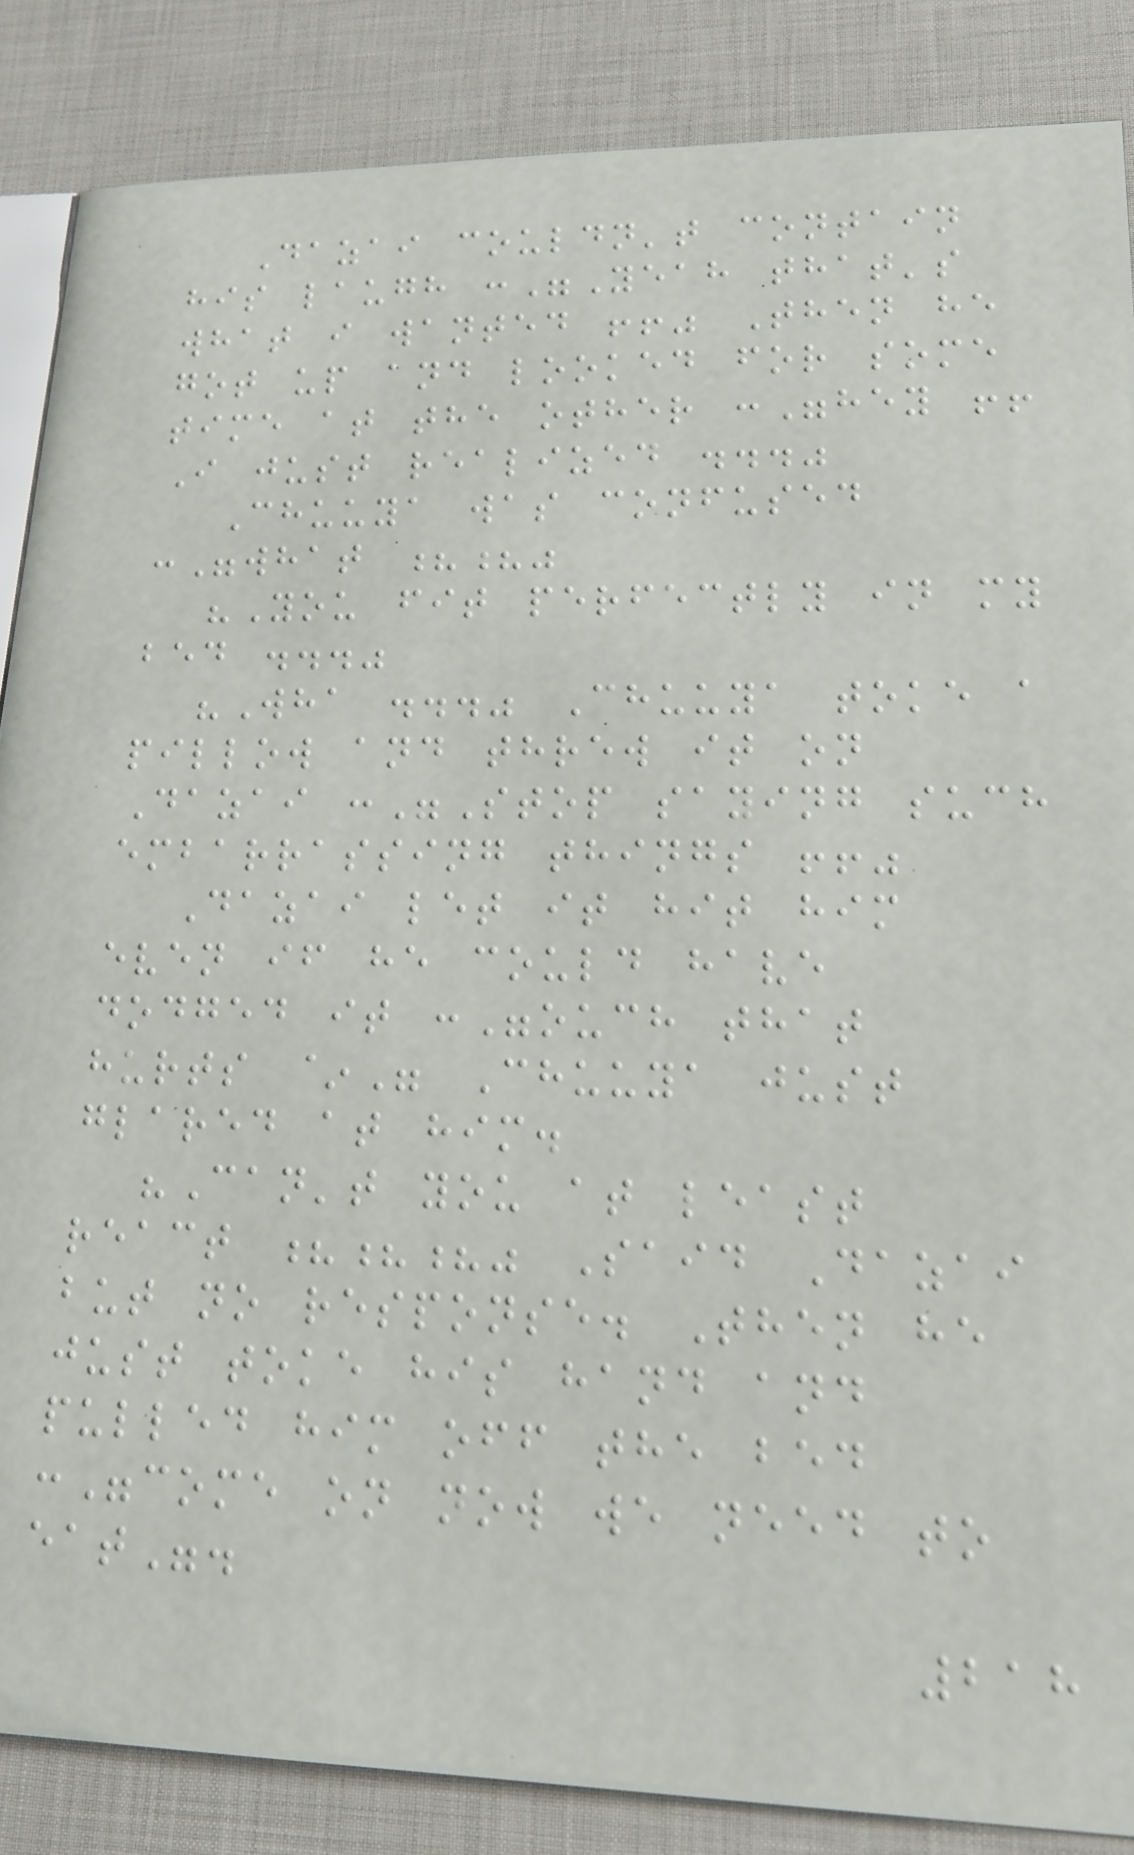Dazai couldn't contain
his laugh :"Yeah that's
what i wanted !!" Then he
got up and looked for some
time at the other :"hey !!
I just realized ..."
Chuuya was confused
:"what ??"
"You fit perfectly in my
bed ..."
"Wha ..." Chuuya toke a
pillow and threw it on
Dazai :"Stop saying such
embarrassing things !!"
Dazai let it hit him
even if he could have
dodged it :"ouch that
hurts ~" Chuuya just
glared at him.
"Can't you at least
react ???" Said Dazai
but no response. Then he
just toke his hand and
pulled him off the bed
:"come on now we need to
eat".
218
